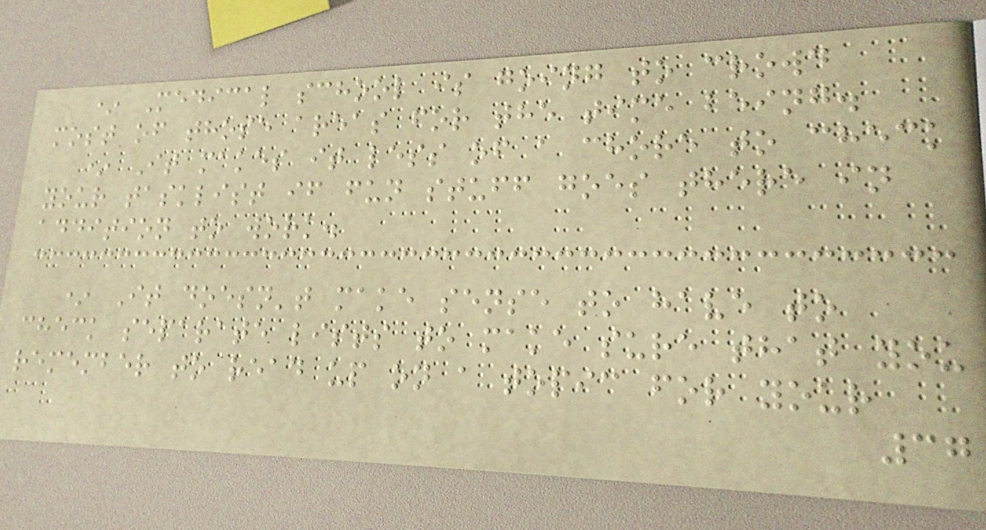* Medical school is going to crowd
most of those areas for the time being.
* It makes it less of a chore to check
your tasklist if fun stuff goes there in
addition to work.
* It doesn't make sense to have to
check separate lists to make sure that you
remember to read up on a topic for your
37
